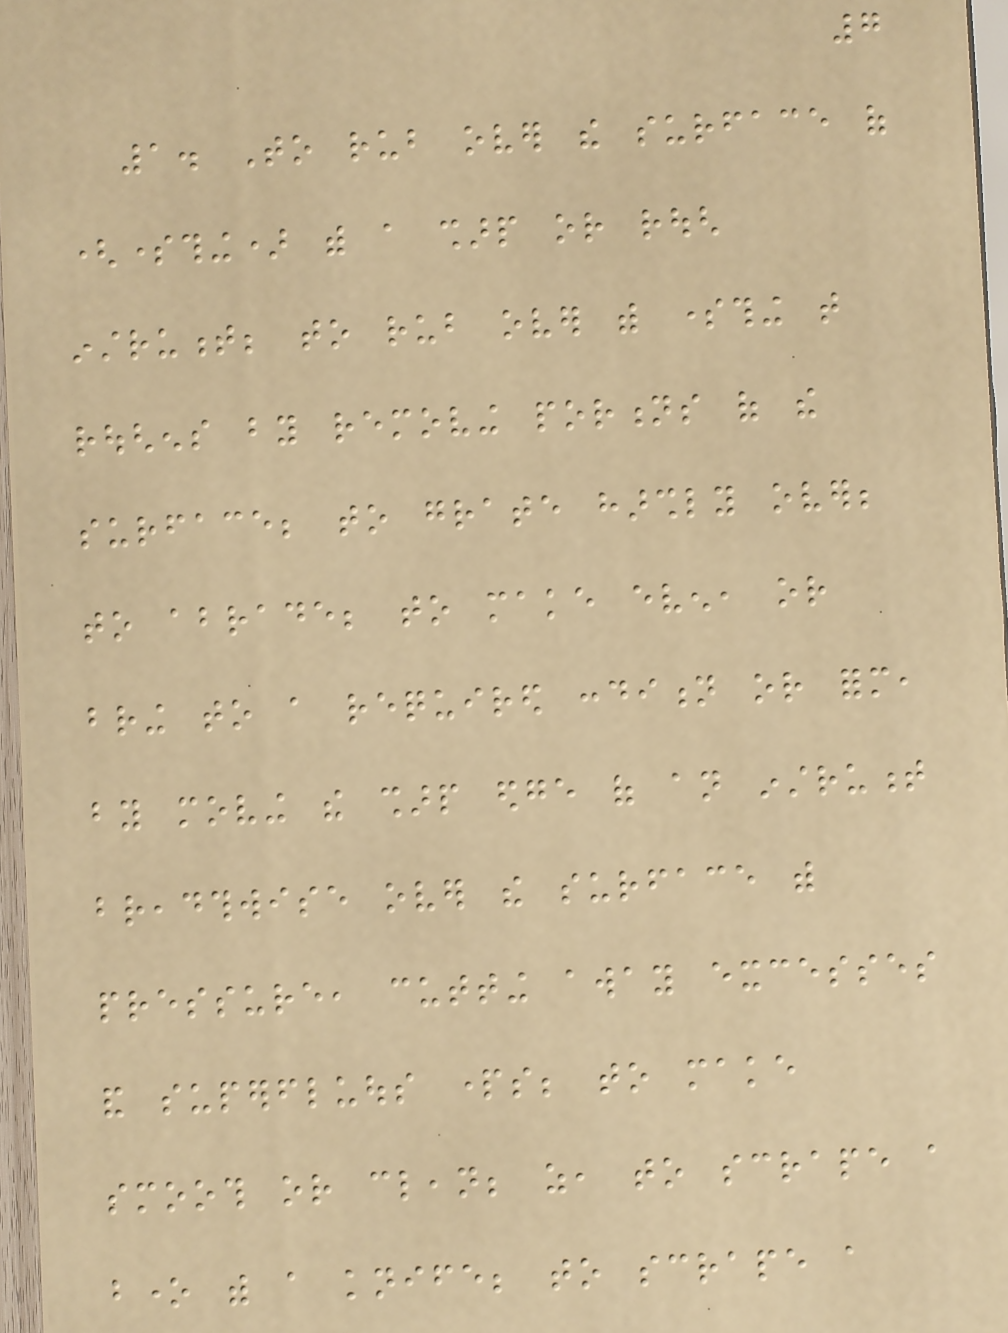7
1. To rub over the surface of
(something) with a sharp or rough
instrument; to rub over with something that
roughens by removing portions of the
surface; to grate harshly over;
to abrade; to make even, or
bring to a required condition or form,
by moving the sharp edge of an instrument
breadthwise over the surface with
pressure, cutting away excesses
and superfluous parts; to make
smooth or clean; as, to scrape a
bone with a knife; to scrape a
